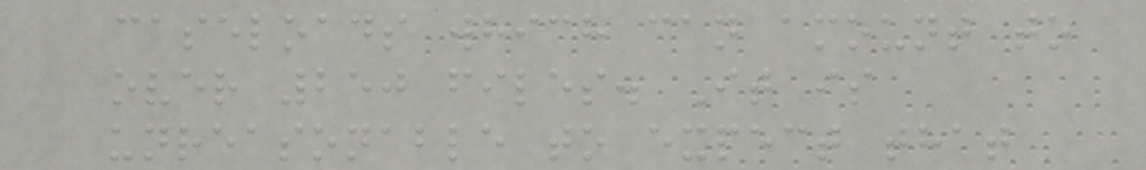caseloads which can amount to
over 250 files. It is
unreasonable to expect that
